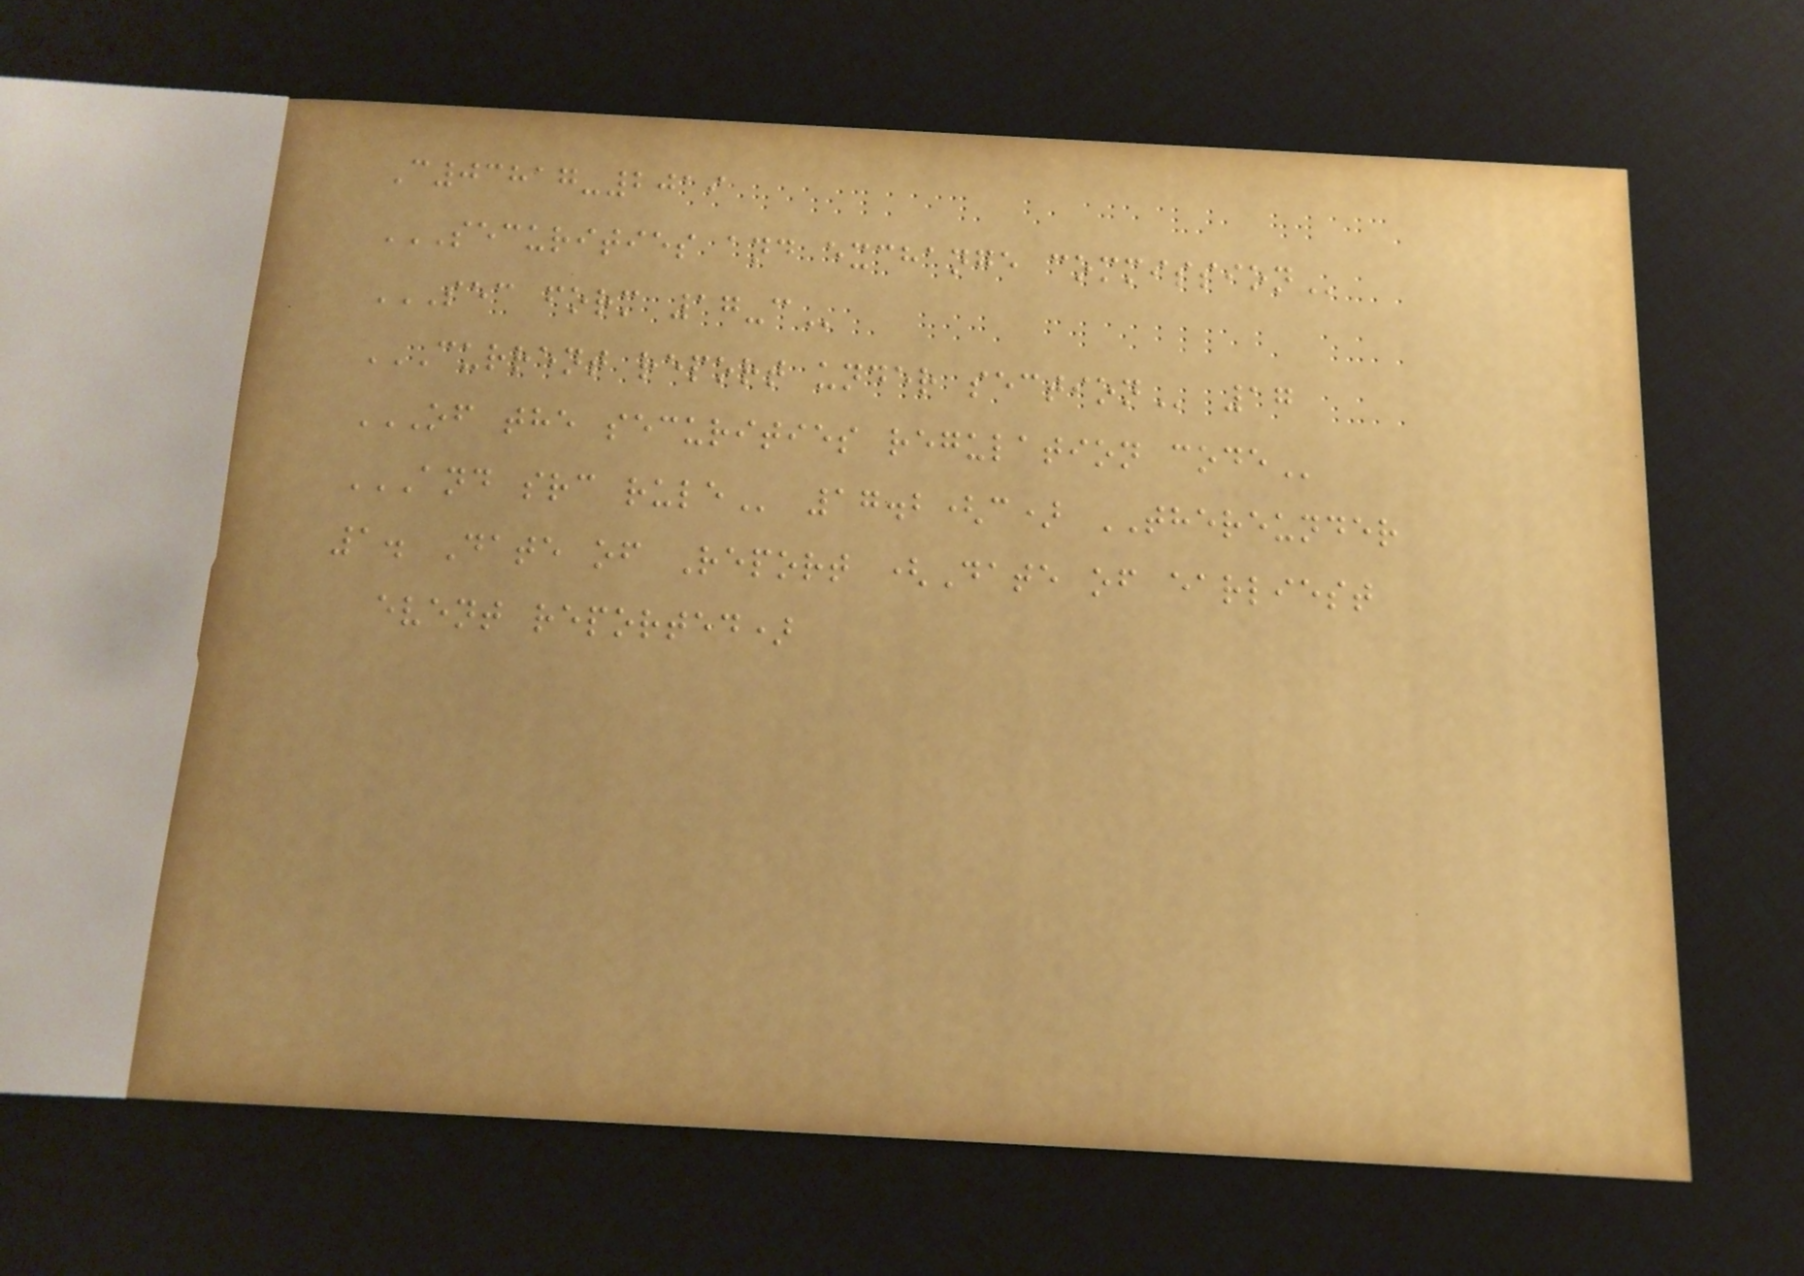C03817-2019
SECURITIES AND EXCHANGE COMMISSION
SEC FORM 17-C
CURRENT REPORT UNDER SECTION 17
OF THE SECURITIES REGULATION CODE
AND SRC RULE 17.2(c) THEREUNDER
1. Date of Report (Date of earliest
event reported)
